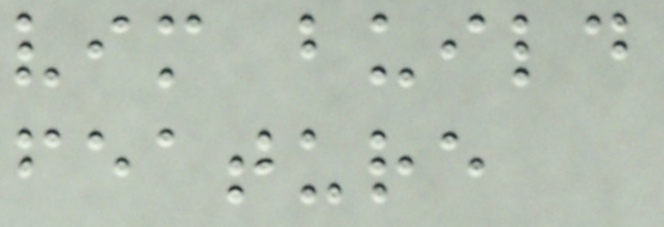vim build
feature
